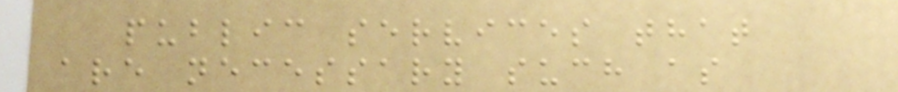public services that
are necessary such as
